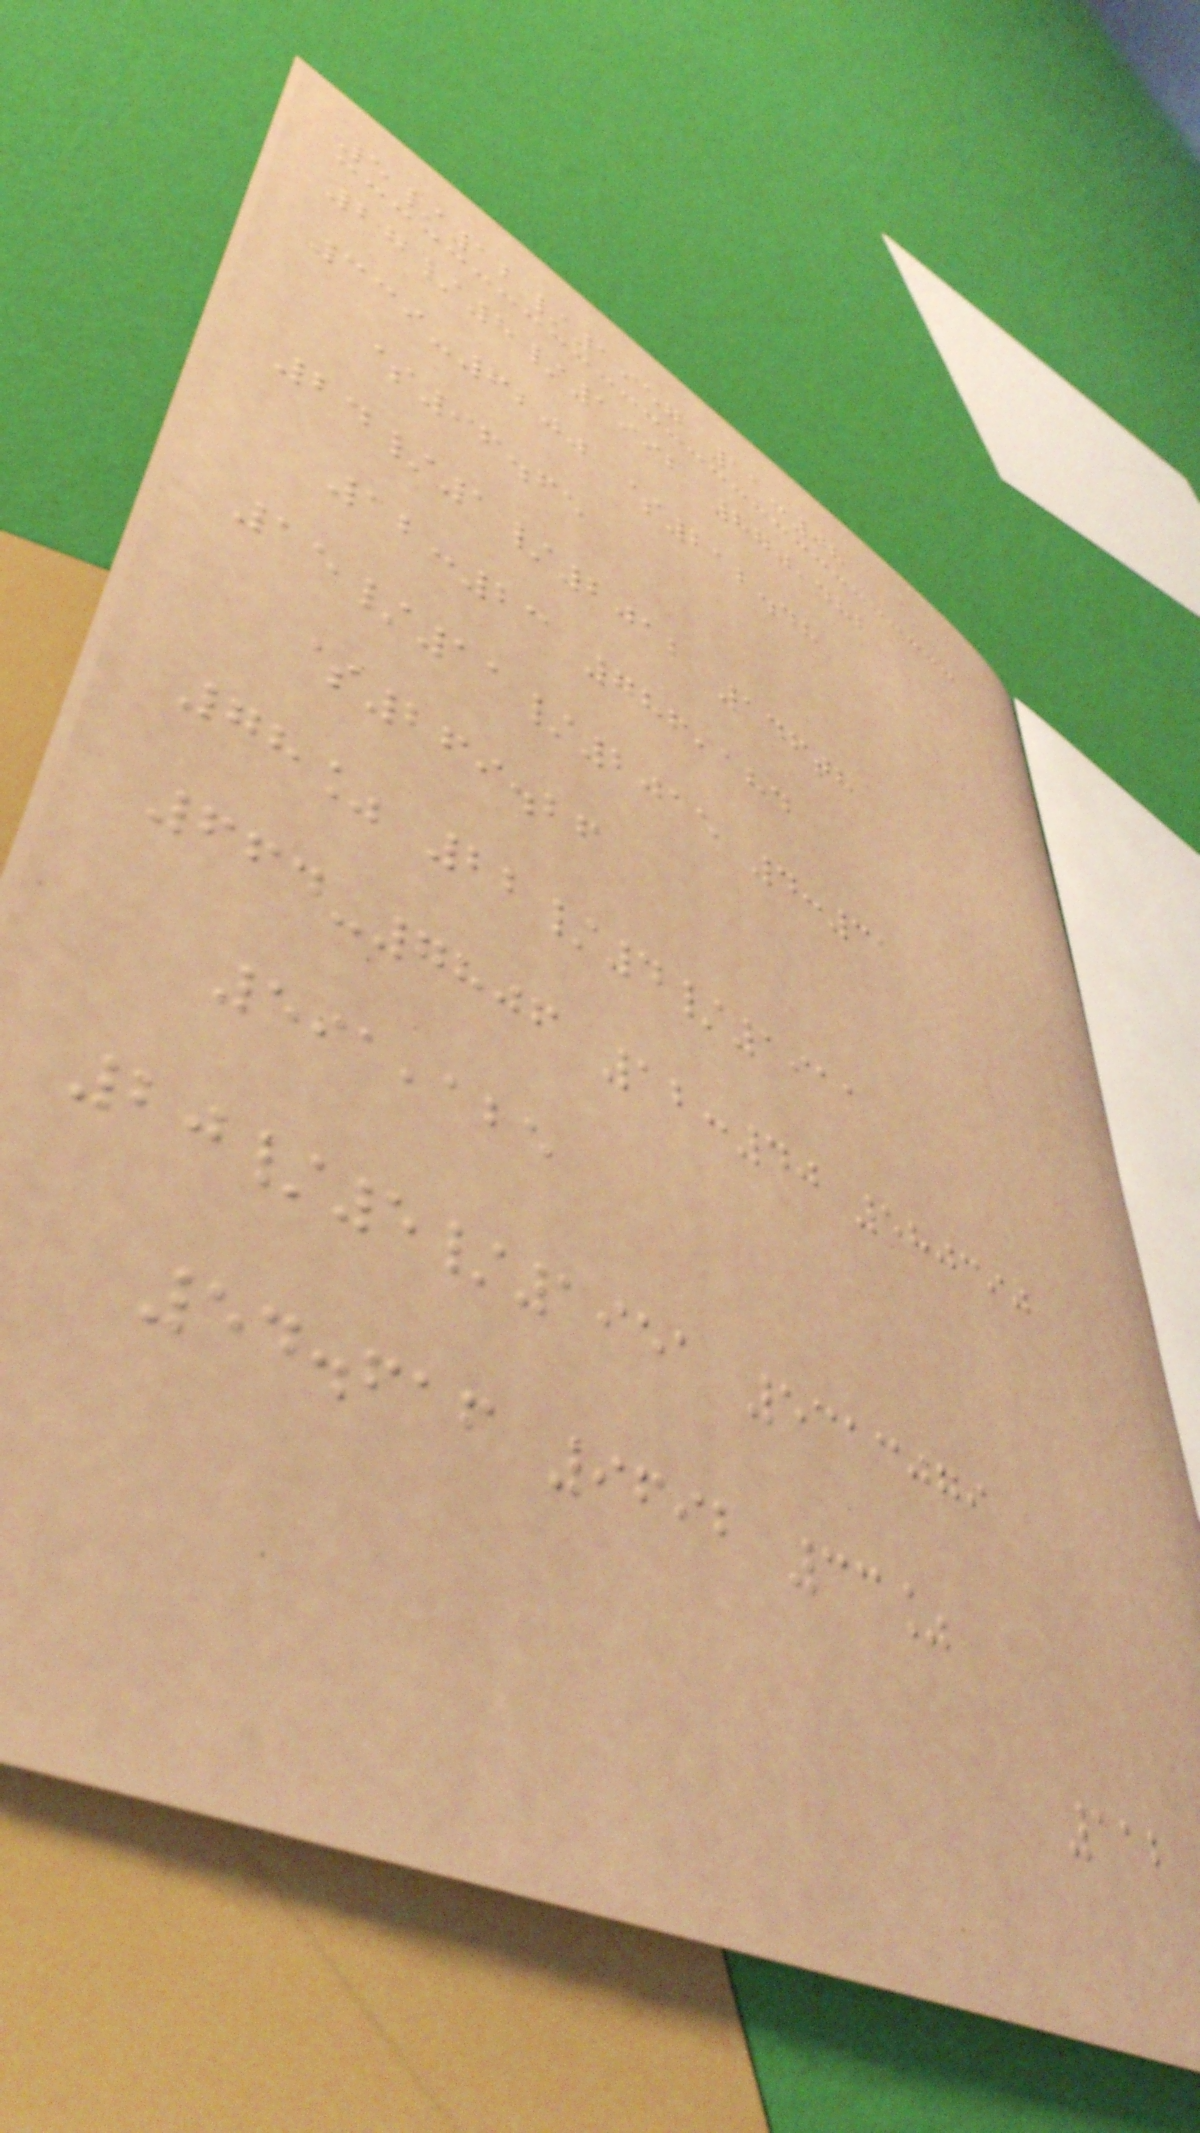5/12/1957 11:08
27/8/1992 870,482
339-6200 $212.48
$96.65
24/1/2012 146th
12:23 786,184
15/11/2015 4:31
$269.26
78% 22/4/1911
664-7806 12:40 580390
591,125
20/5/1951 5313079
54.616 9692 33%
112
